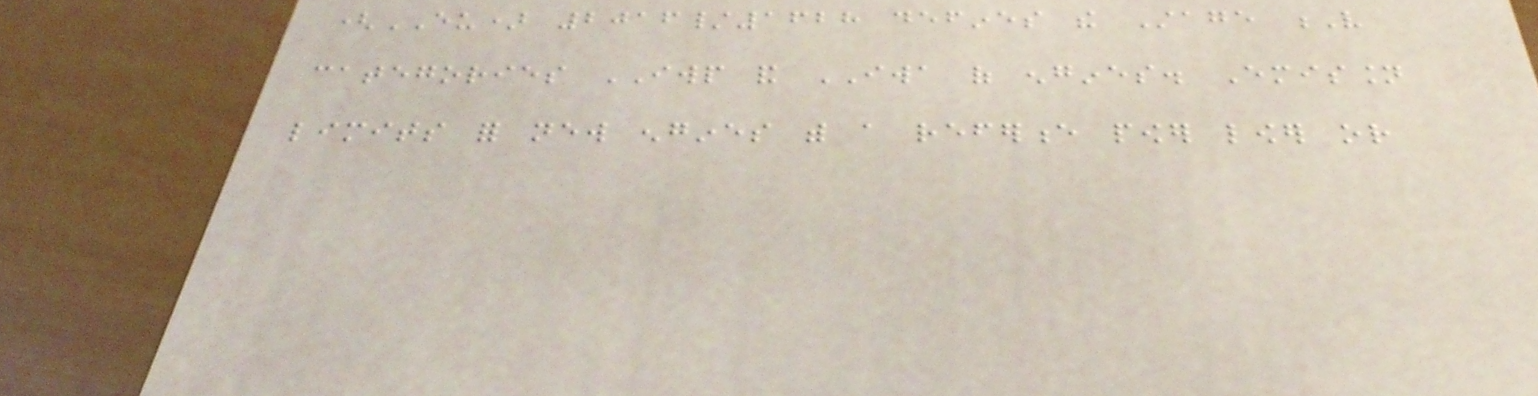(EU) 2016/1628 defines the Stage V
categories IWP and IWA of engines. Emission
limits for new engines with a reference power lower or
